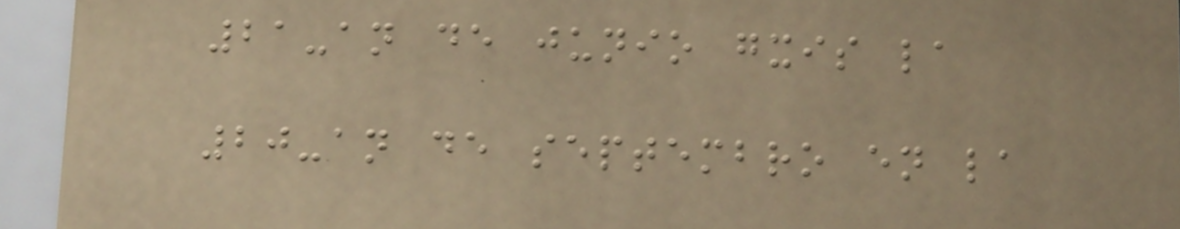21-an de junio gxis la
20-an de septembro en la
